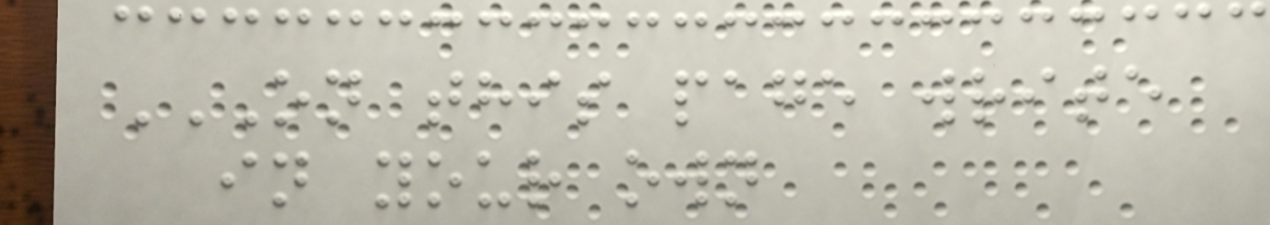ON THIS PAGE WRITE
IN YOUR OWN
